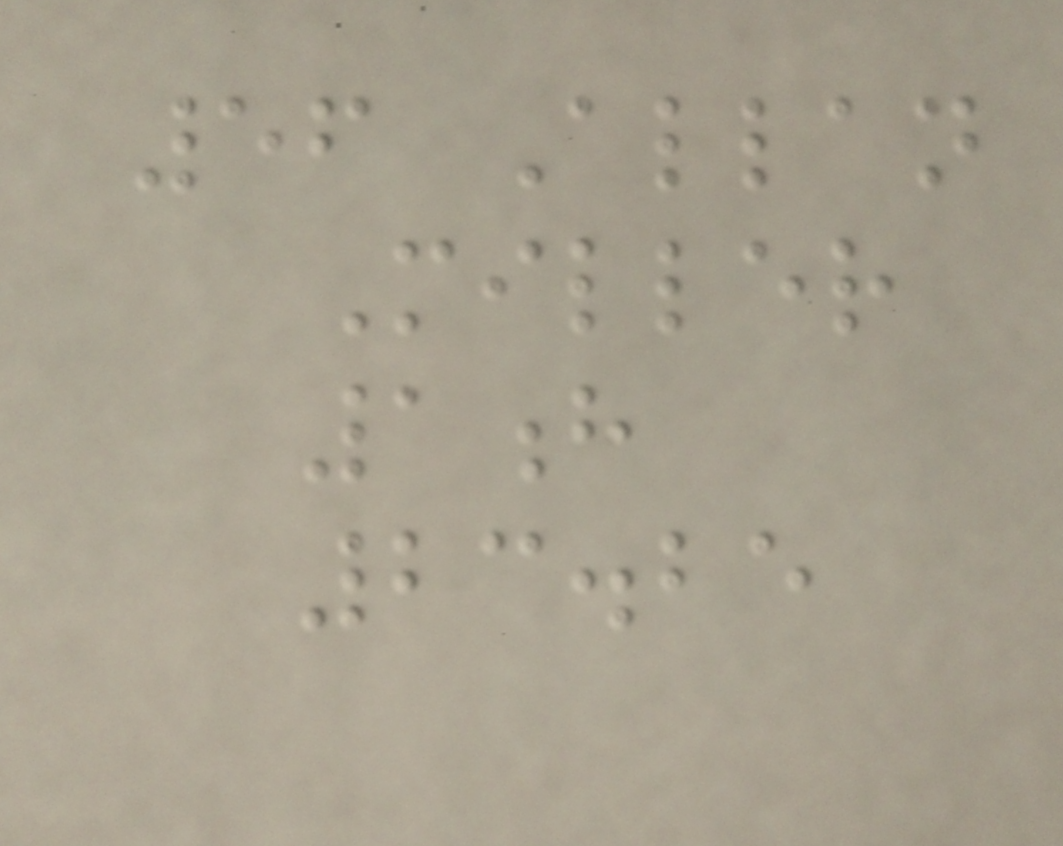56 Allan
Miller
1h
23.25
